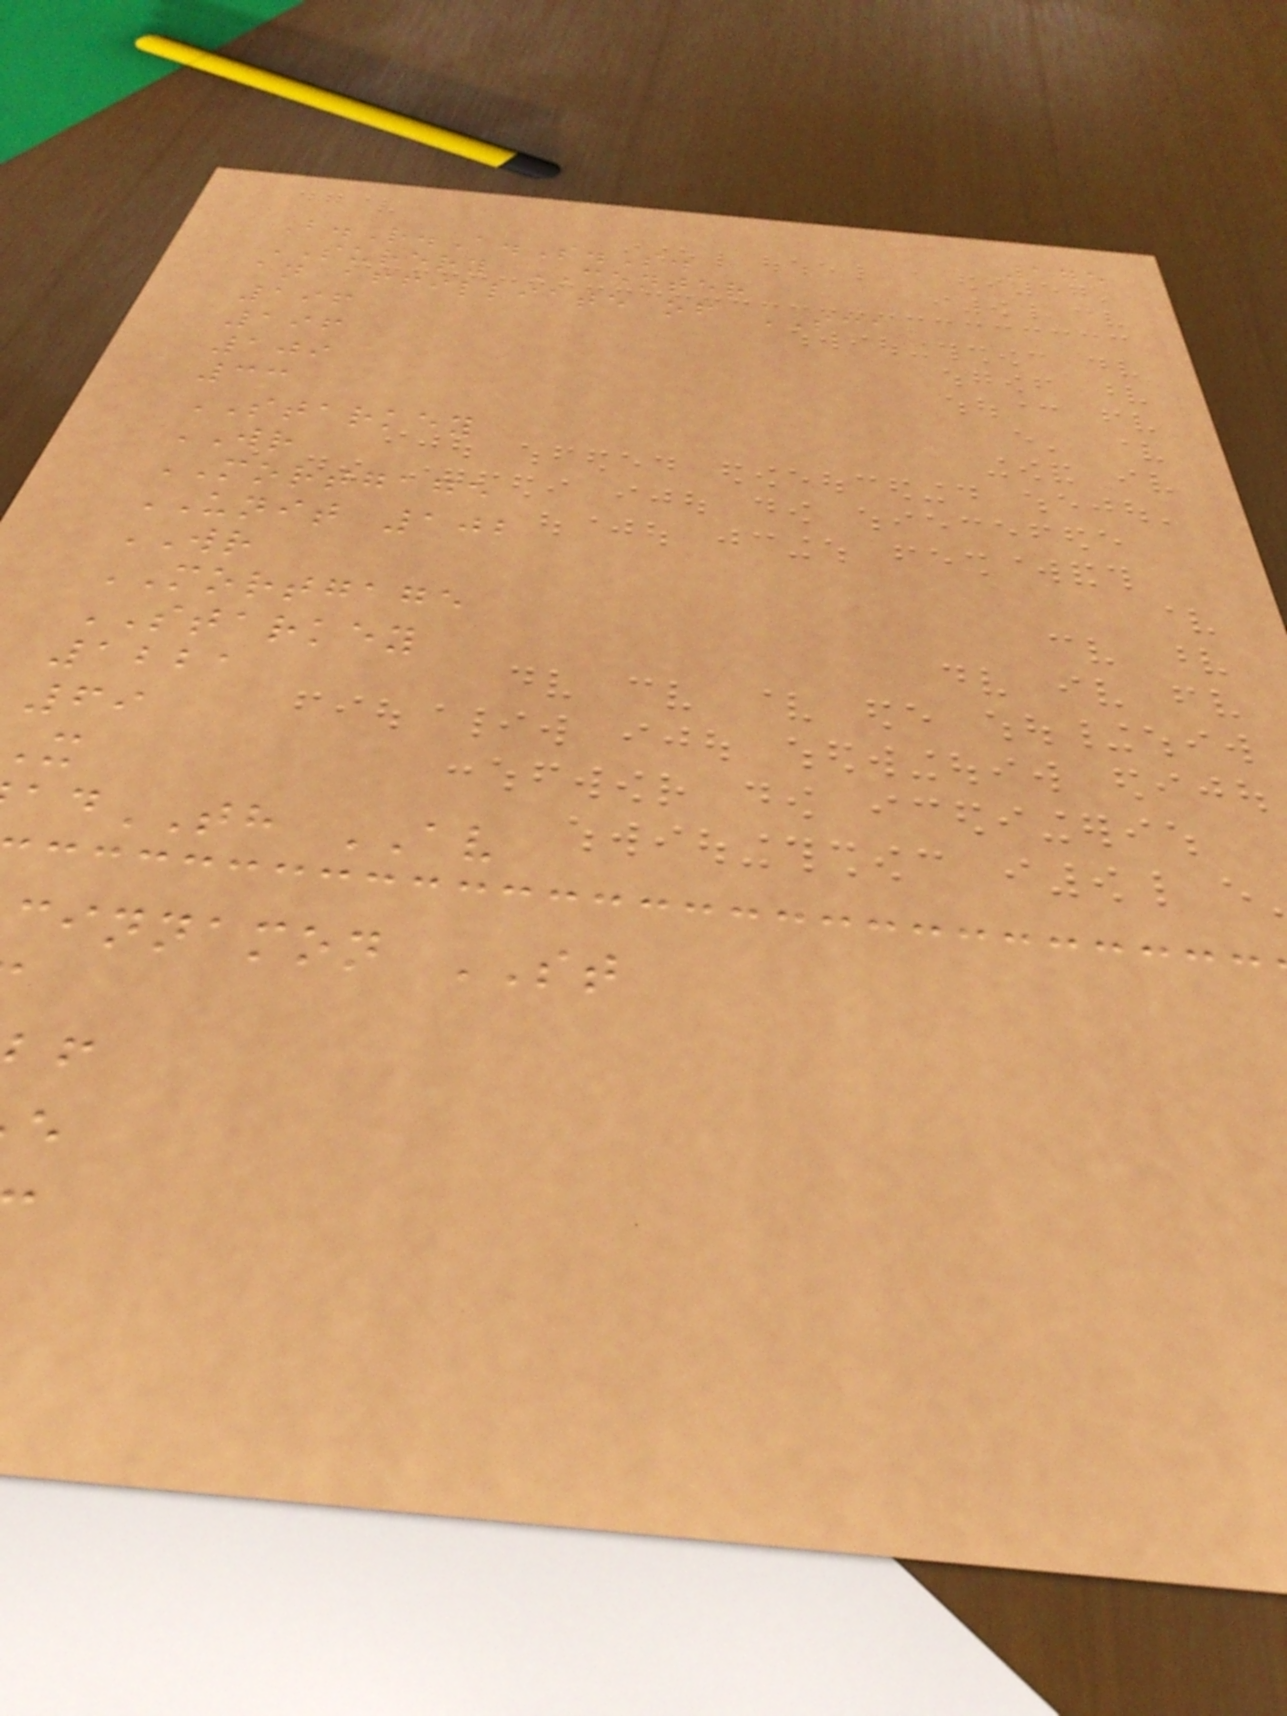175
B.R.A.S.S.
SURERY CENTER
an affilliate of SCA
196
196
109
33
STARKEY
WR
MORTGAGE
UNIT 102
WR
MORTGAGE
STARKEY
1221
69
TH AV
cinnamon ST
